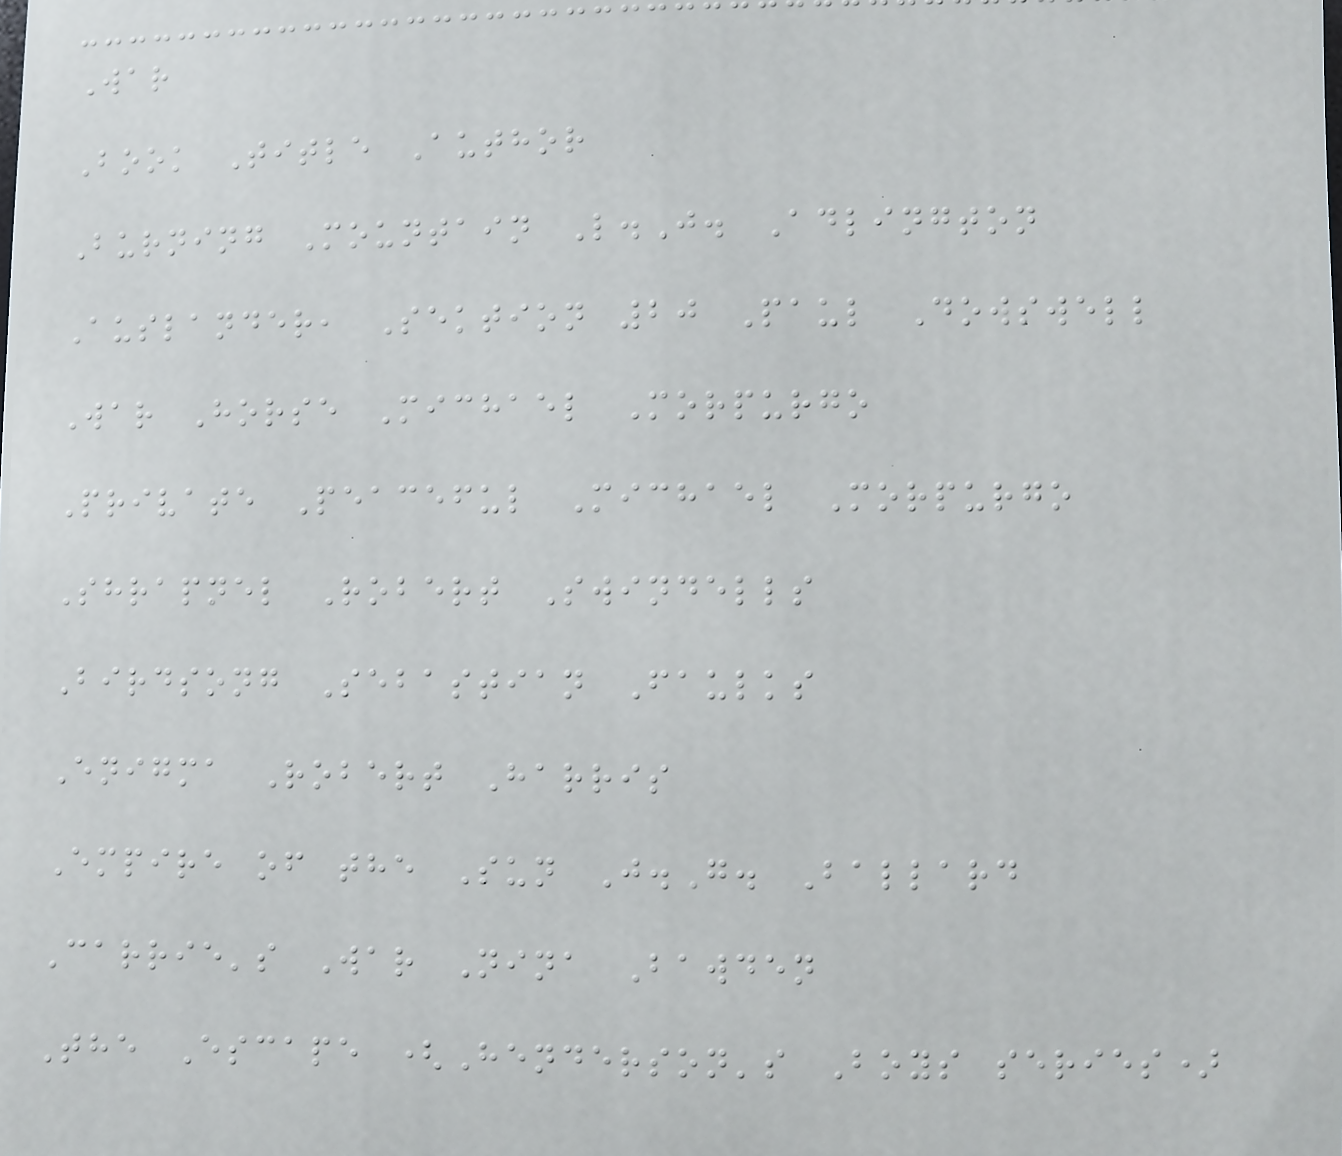War
Book Title Author
Burning Mountain L.J. Adlington
Auslander, Sektion 20 Paul Dowswell
War Horse Michael Morpurgo
Private Peaceful Michael Morpurgo
Shrapnel Robert Swindells
Birdsong Sebastian Faulks
Enigma Robert Harris
Empire of the Sun J.G. Ballard
Carrie's War Nina Bawden
The Escape (Henderson's Boys series)
